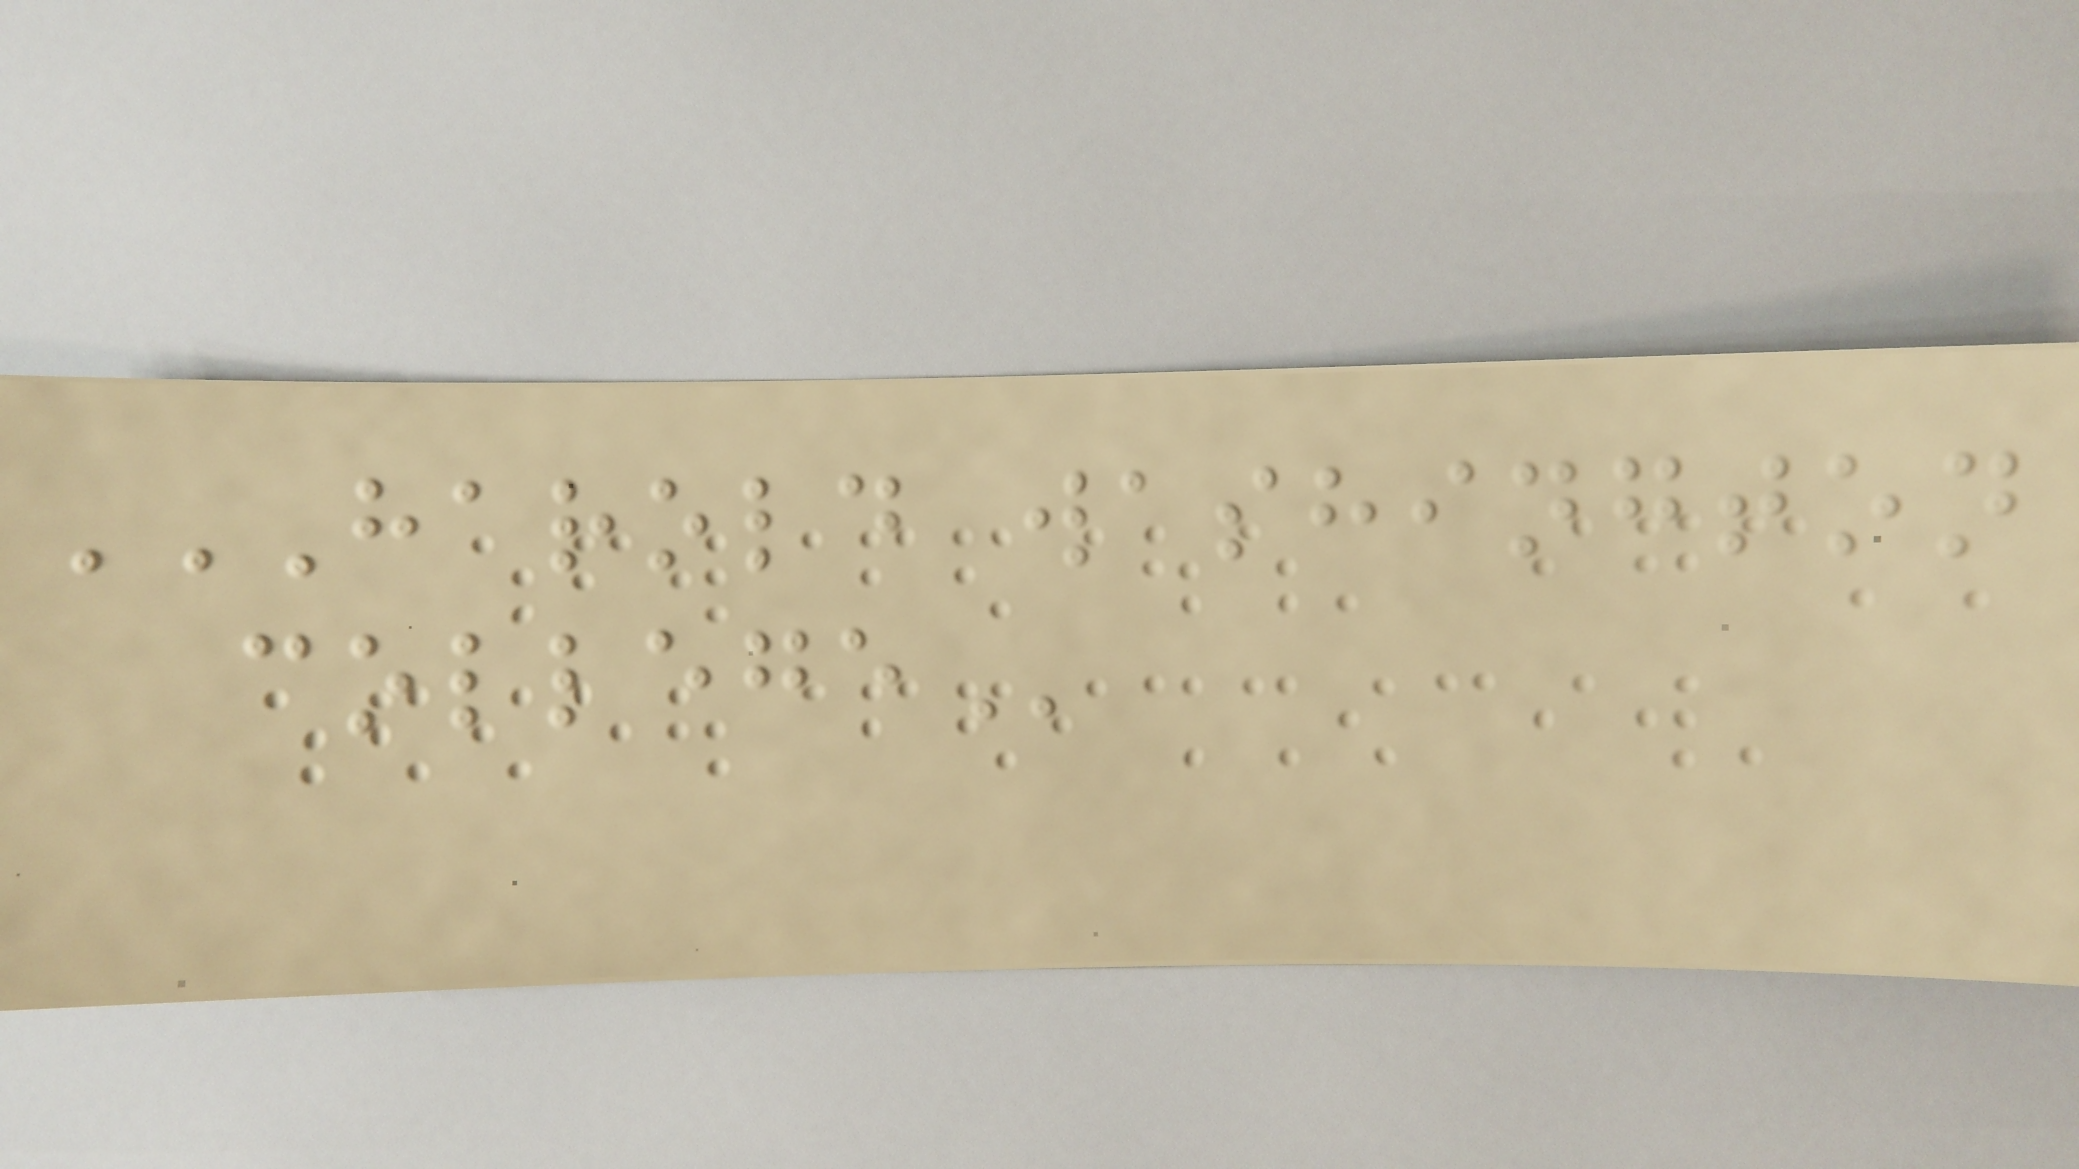HAROLD WASHINGTON
COLLEGE
